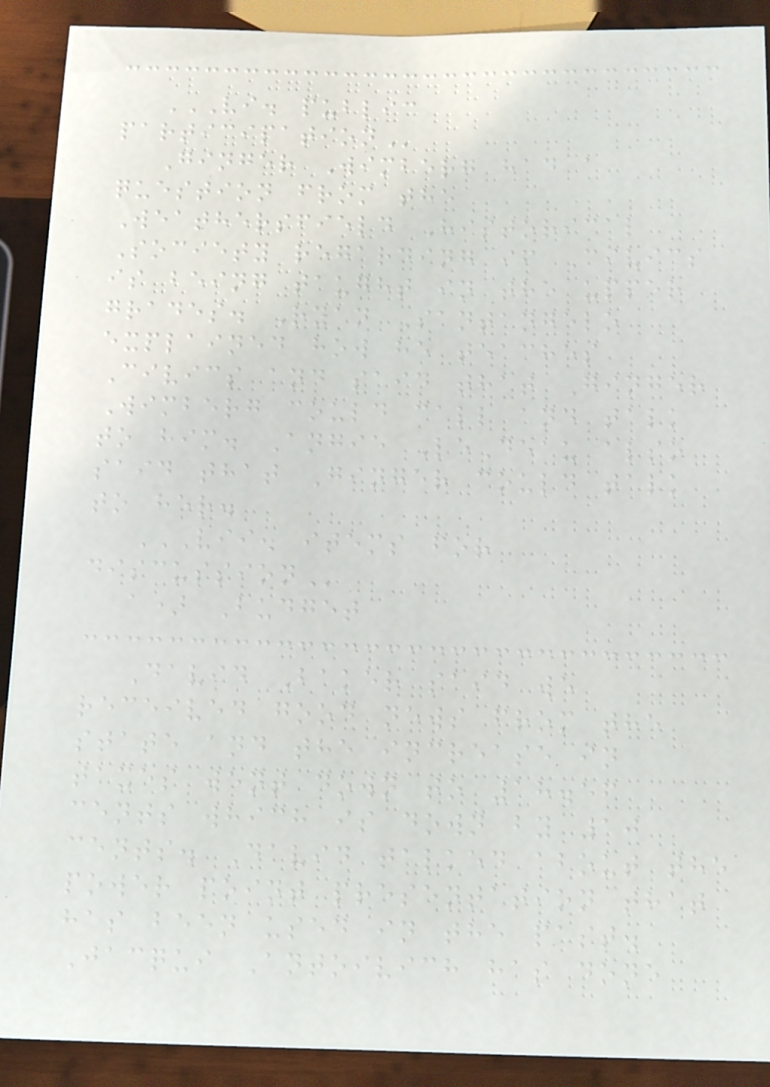VI. PUBLIC
PARTICIPATION
Ginger Wimberg had a
question from the
Weathersfield Historical
Society regarding if Civics
is being taught in the upper
grades. Ryan Santangelo
explained how he teaches
Civics and said that Ginger
Wimberg could call and talk
to him. Angie LeDeau also
said that Ginger could talk
to her.
VII. ITEMS FOR
DISCUSSION
a) Budget
David Baker said we
received good news from the
state and the increase in
taxes went down to 18.56
cents which is down by 10
cents. David talked about the
power point presentation that
has been used in the past.
Jacqui Antoivich has done
